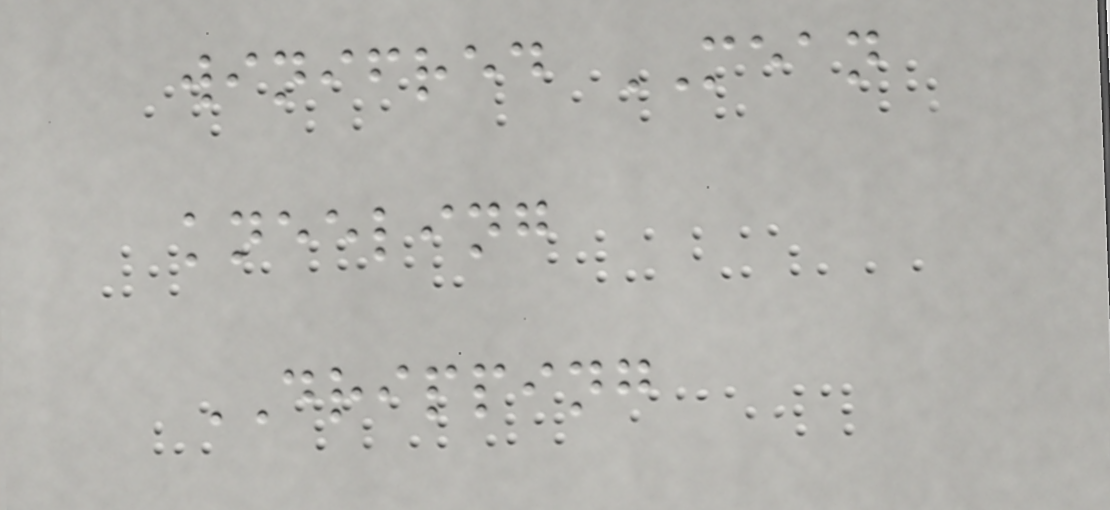winifred MEAN
kneeling
DRIPPING
